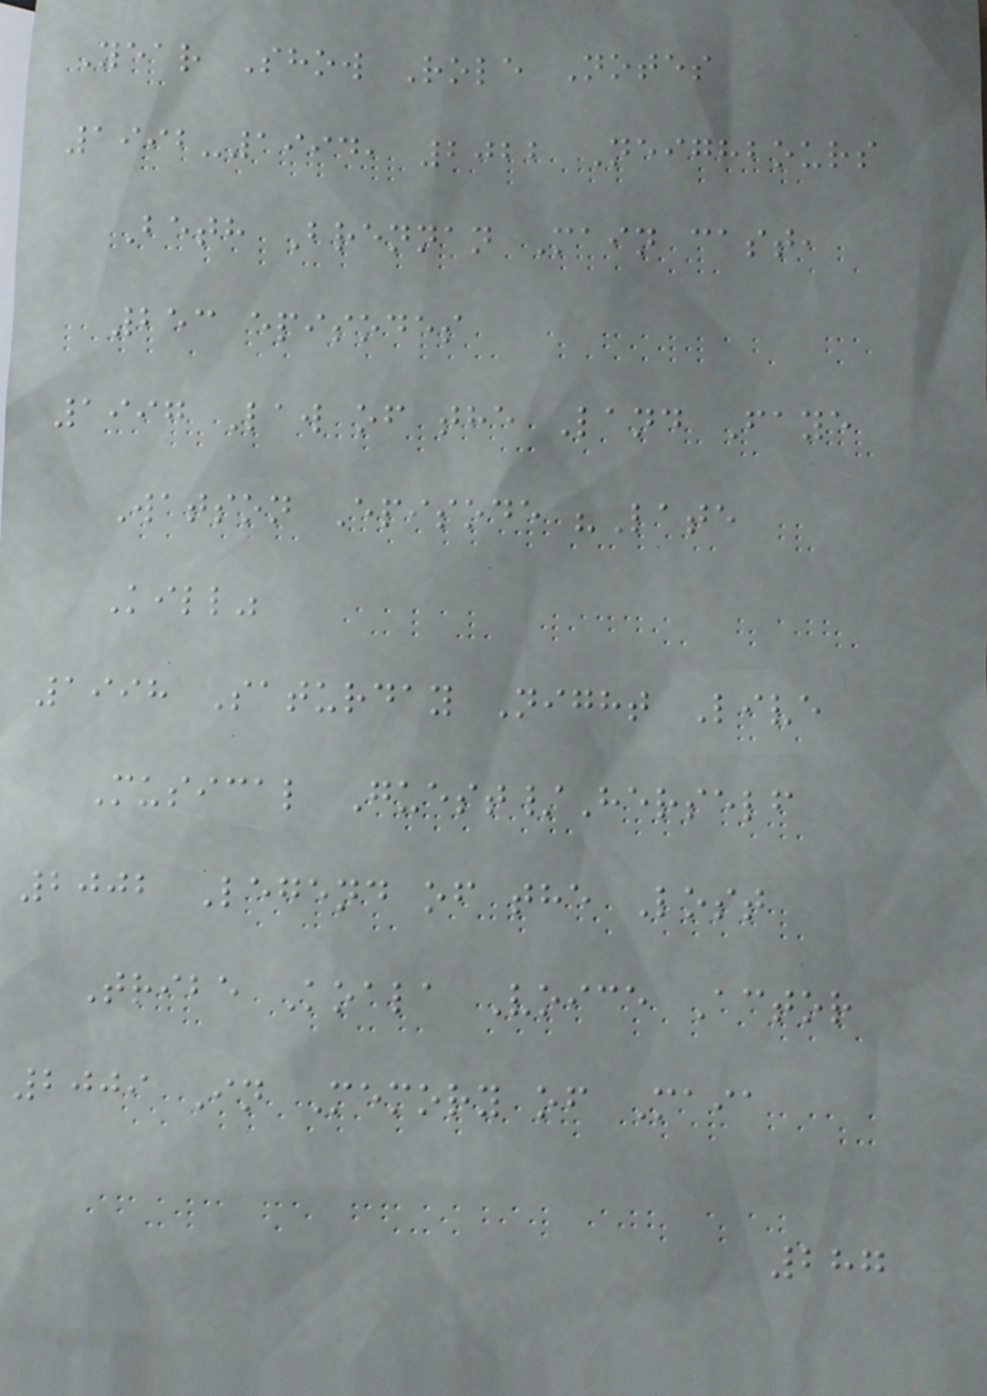Year Show Role Notes
1992-1994, 2022 Neighbours
Beth Brennan Main cast,
253 episodes
1997 Law of the Land Faye
Watson Episode "Late
Kill"
1998 Saturday Night Live
Musical Guest/Herself
2002 Legend of the Lost
Tribe Koala Voice Actor
2009 In Memory of Maia
287
